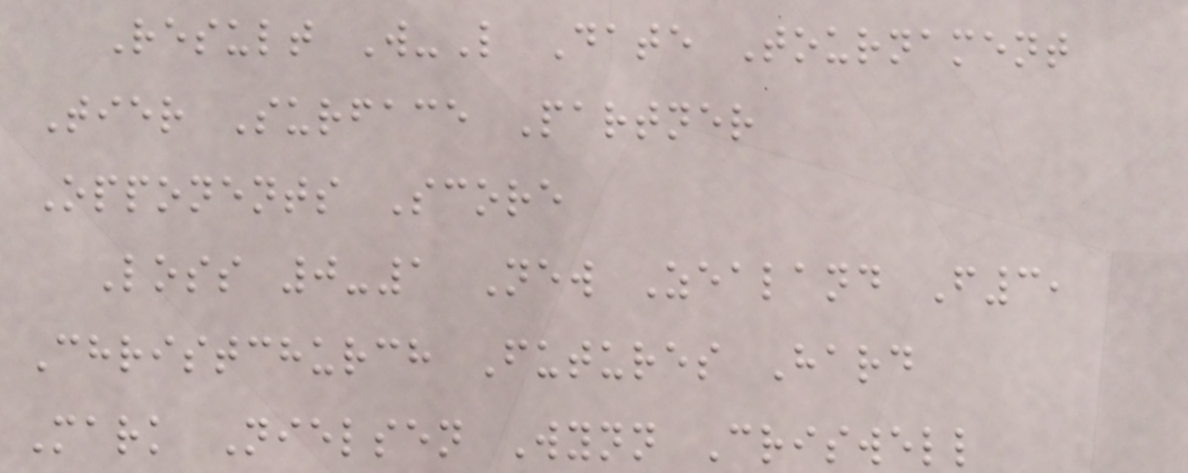Result W-L Date Tournament
Tier Surface Partner
Opponents Score
Loss 0-1 New Zealand F3,
Christchurch Futures Hard
Mark Nielsen Wynn Criswell
